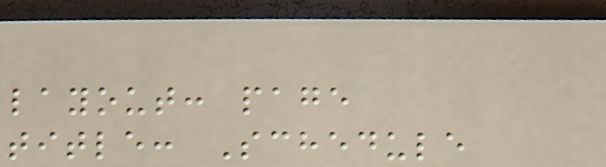layout: page
title: Schedule
